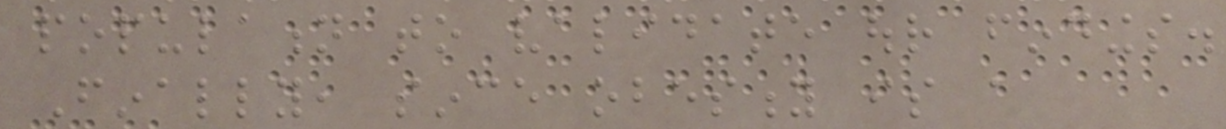population to validate our findings.
Finally, since obesity is a
